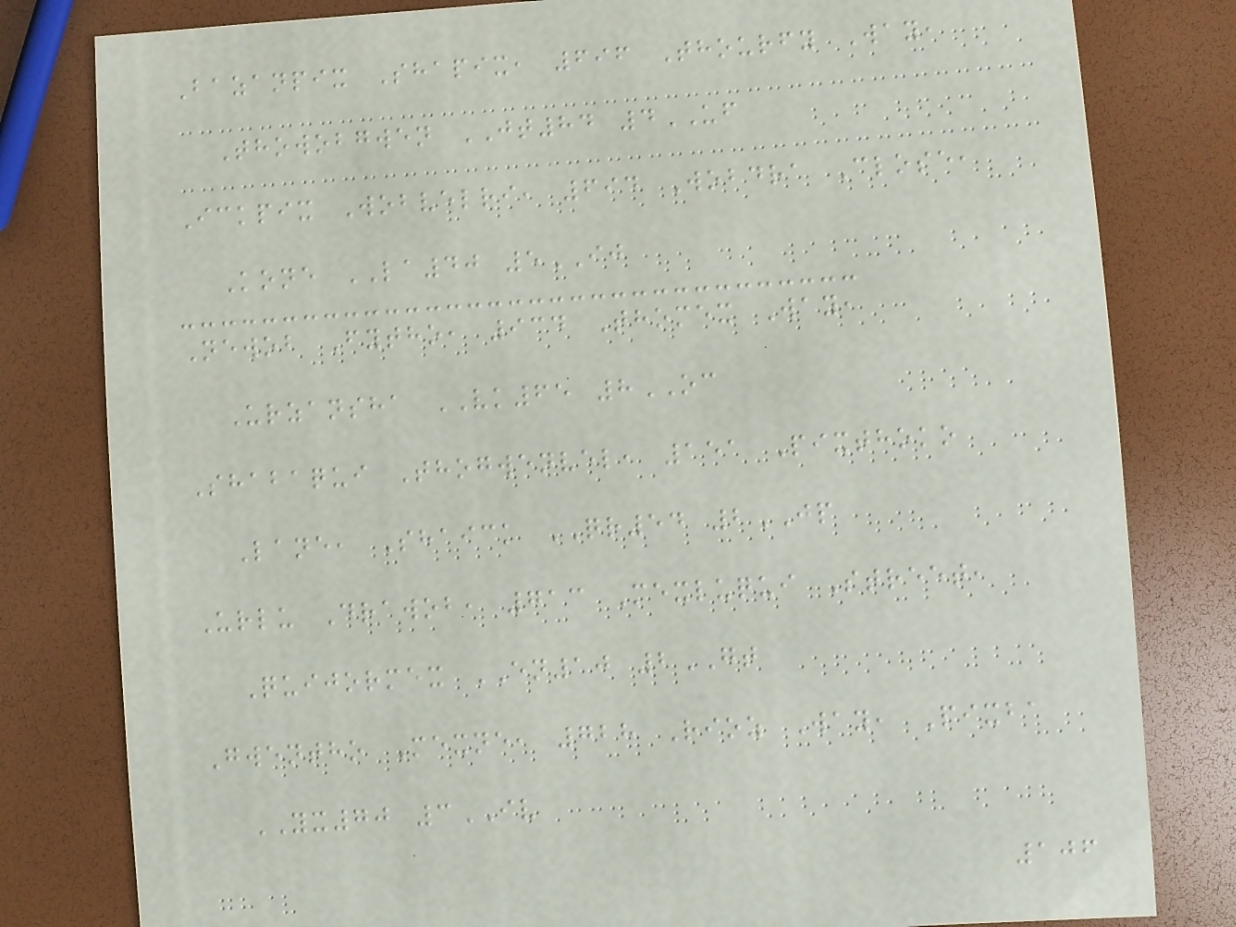Bazanpix Shapix, 696 Thourfy Way,
Thowobgwen JT84 4UF
Ickpix Wobvelri, 694 Wobdra Close,
Kone LA40 5IJ
Newob Fytho, 934 Thomex Way,
Urzansha VK65 8OC
Shabaqui Thogwenvel, 151 Pixthoko
Lane, Shaick QR54 2JP
Urlu Drawob, 713 Mexluqui Street,
Quijormex EN10 2GT
Gwentho Mexne, 728 Rioz Way, Pixba
YX70 3IV
106
